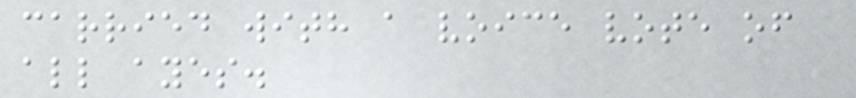carried with a voice vote of
all ayes.
